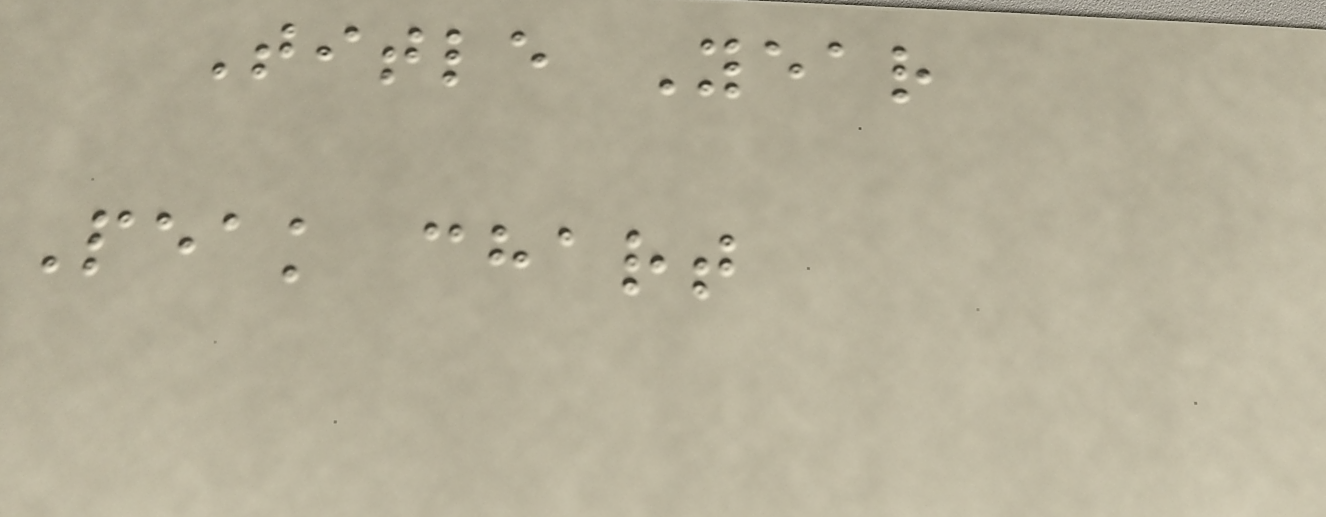Title Year
Peak chart
